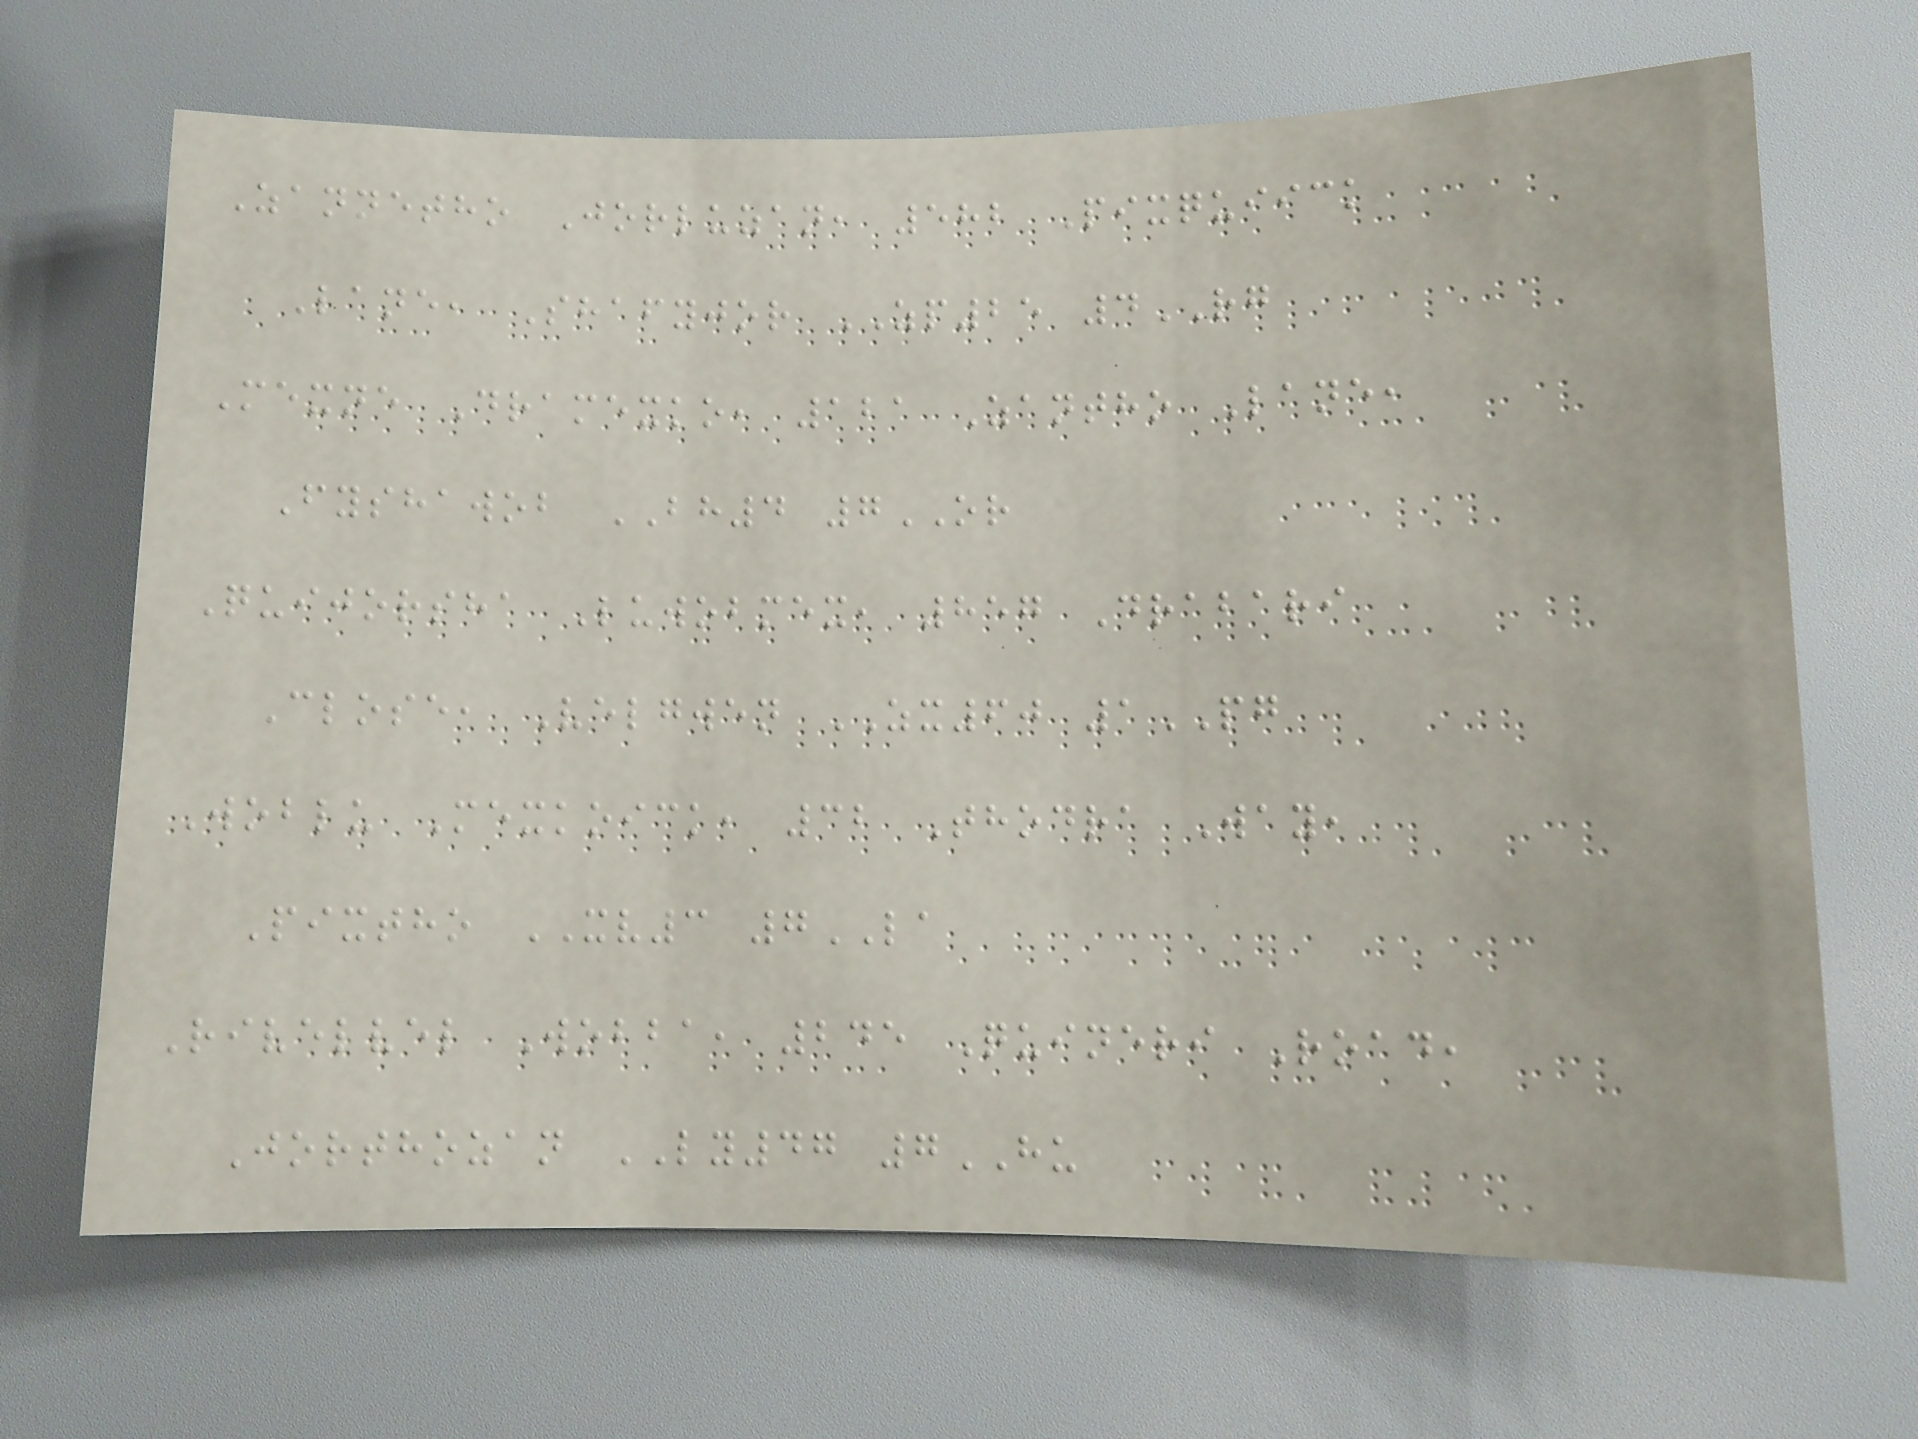Zannetho Jorluzan, 582 Pixquiick
Lane, Shafyjor ZP25 4RG
Mexne Dramexko, 121 Zantho Lane,
Fyshawob BH4 7OR
Quijorsha Luwobmex, 857 Drabari
Close, Velgwen ZX60 1PG
Woblu Mexkoick, 32 Thodra Way,
Pixtho XV3 7LA
Rivelvel Wobba, 245 Quineri Road,
Jorthozan LY47 7HU
